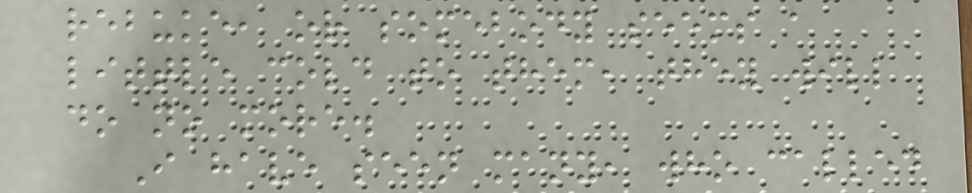rebuke, or somebody seems a
little cold to them, they will
do no more.
I have seen many, who called
